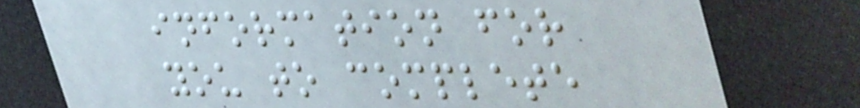information for
you to complete
